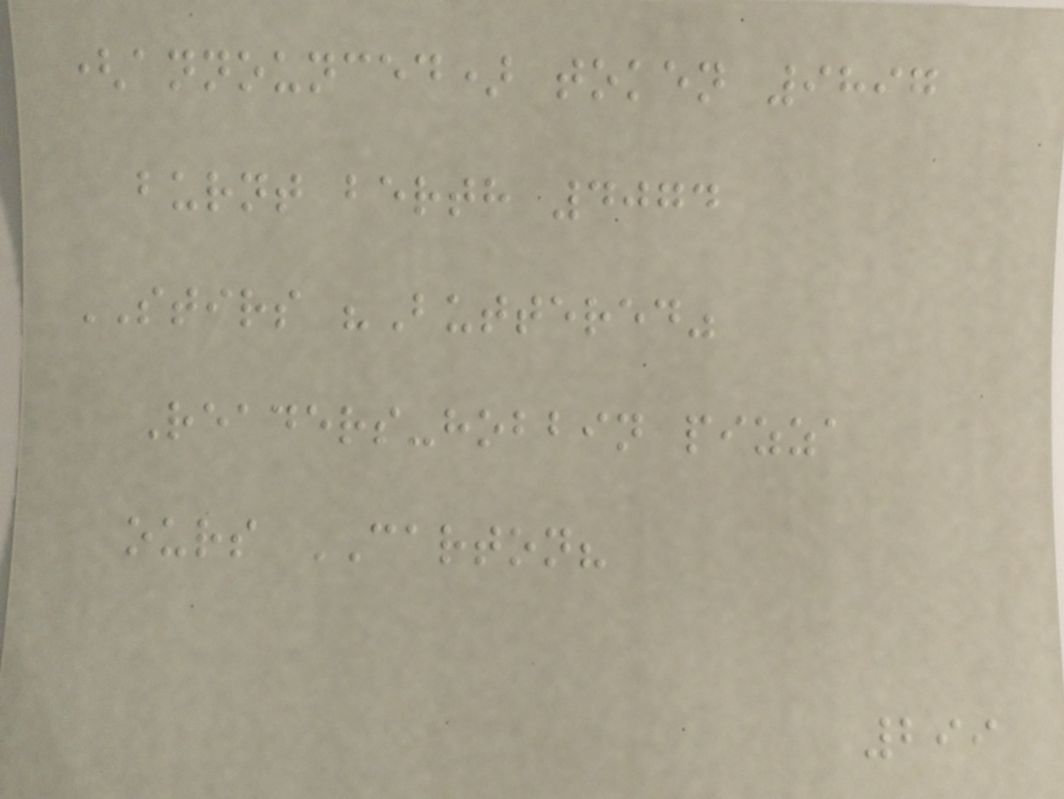(announced) token 9897
burnt berth 4074
STIRS "Buttered"
Readers-hobbin pizza
ours CARTON?
299
